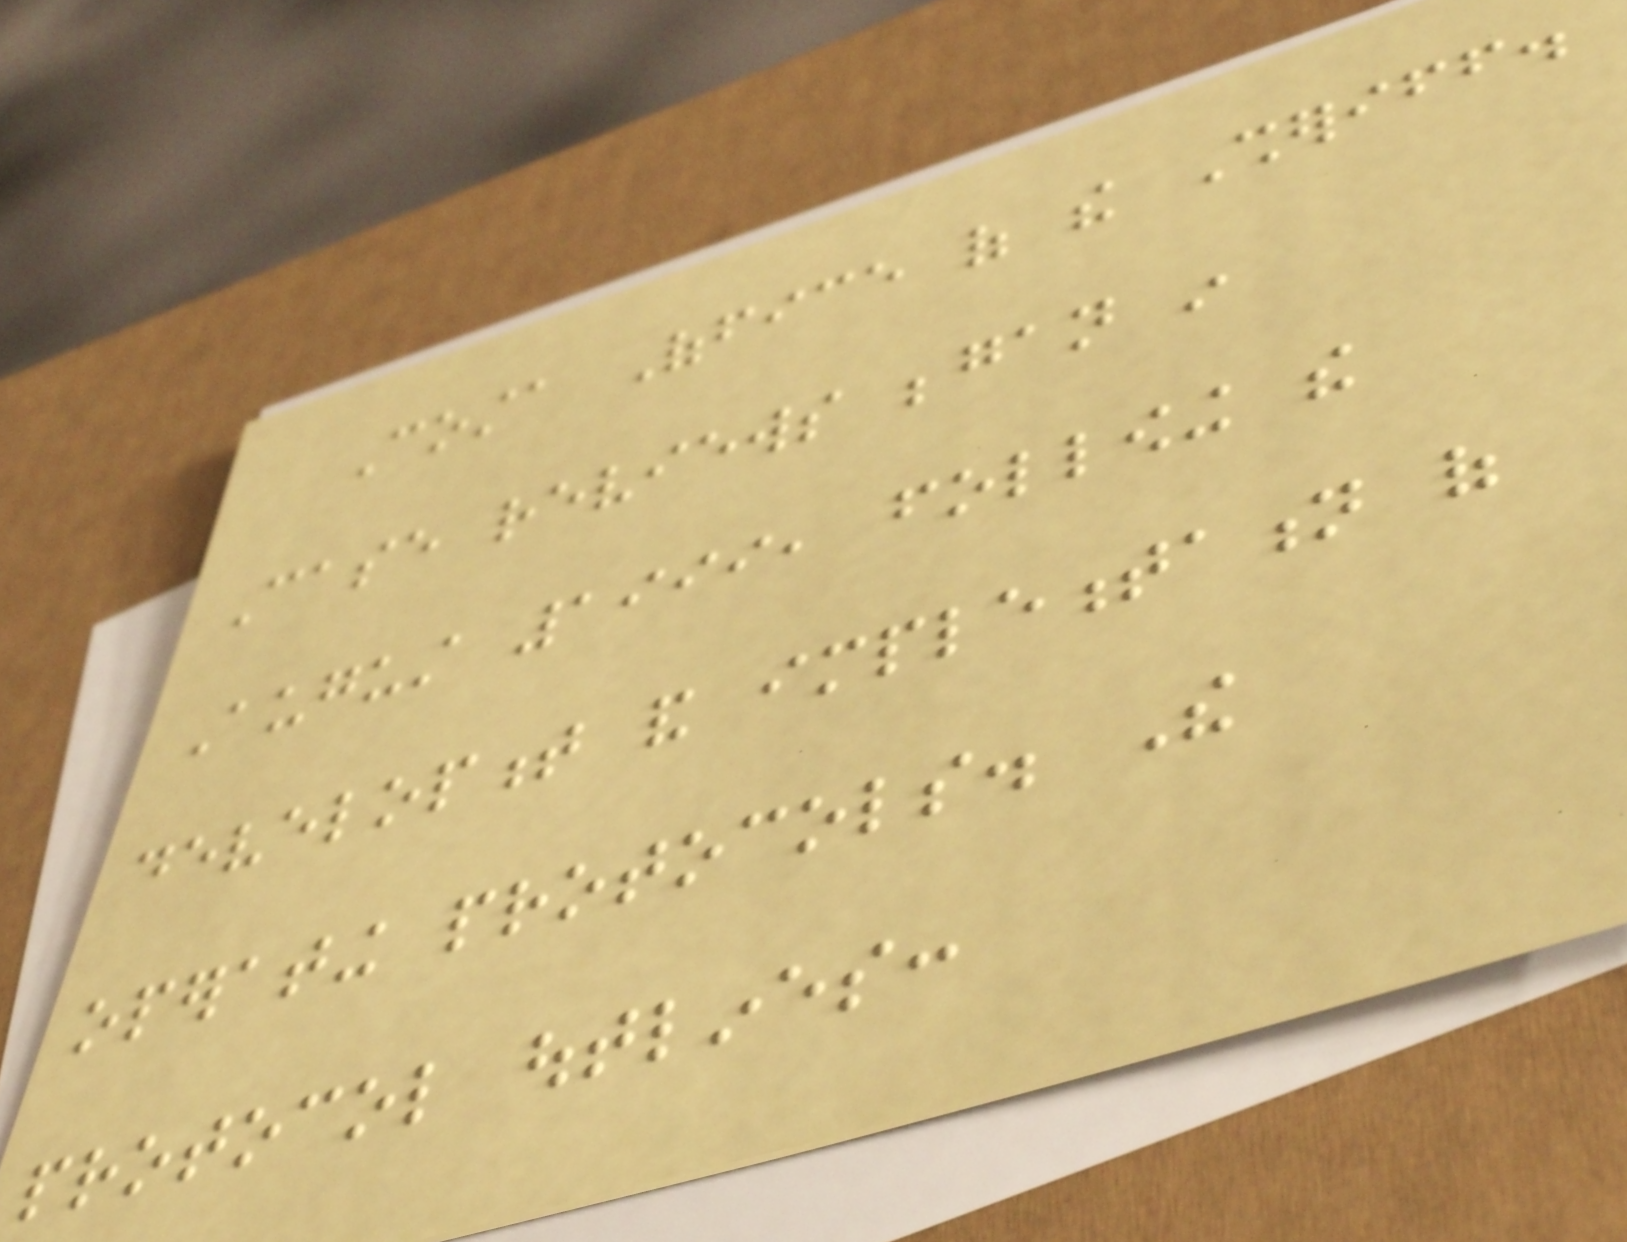Costa Office of the Sheriff.
Case reviews began in
August 1999, following the
development and implementation of
operating protocols. The
protocol outlines:
